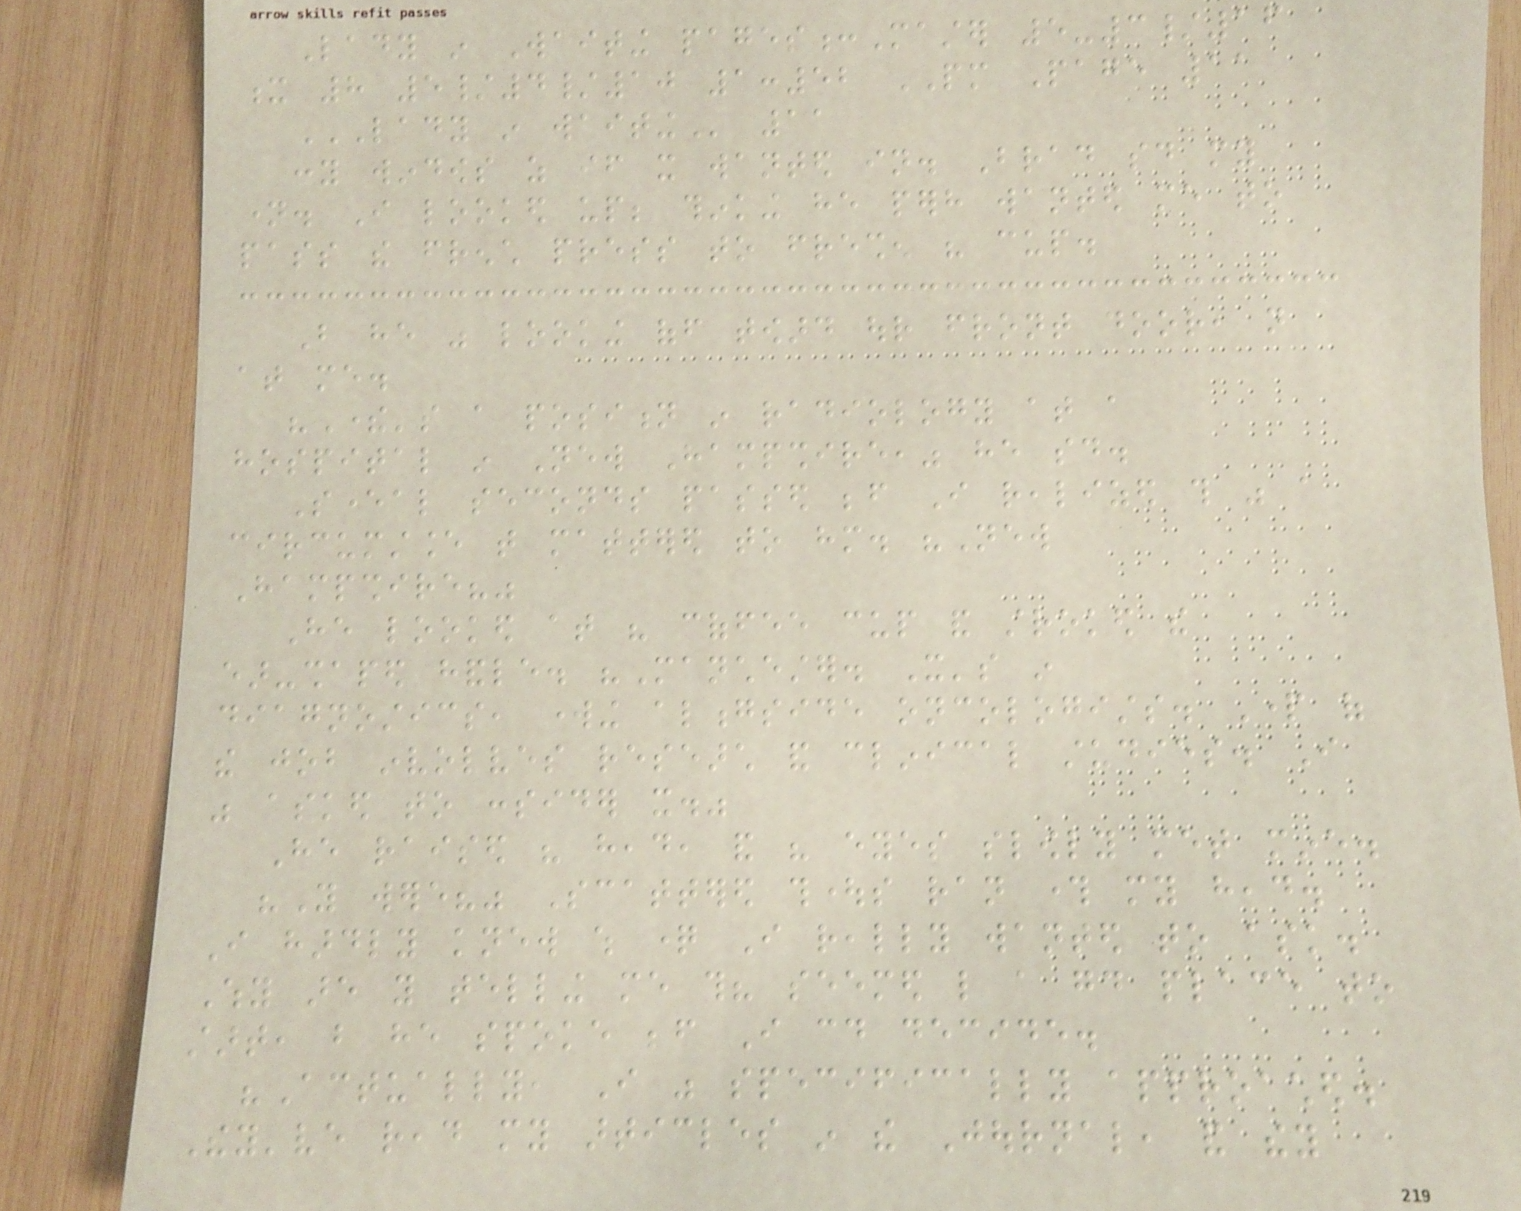Lady in Waiting pages:Master 5-3/16
x 8 5/4/10 1:52 PM Page 11
LADY IN WAITING 11
cony windows as if it wanted in. Brad said my
name. I looked up; thinking he perhaps wanted me to
pass the french press to freshen his cup.
But he was looking off toward our front door, not
at me.
"There's a position in radiology at a
hospital in New Hampshire," he said.
Several seconds passed before I realized this was a
circumstance that mattered to him. "New
Hampshire?"
He looked at his coffee cup and stroked the
ear-shaped handle. "Manchester. It's in
diagnostics, working alongside oncologists. Part of
the job involves research and clinical studies. I
was asked to consider it."
He raised his head, and his eyes slowly met mine.
"You were?" Scattered thoughts ran through my head.
I hardly knew which question I really wanted to ask.
Why are you telling me this? seemed like a good place to
start, but he spoke before I could decide.
"Actually, I was specifically approached.
They've read my articles in the Journal, and they
